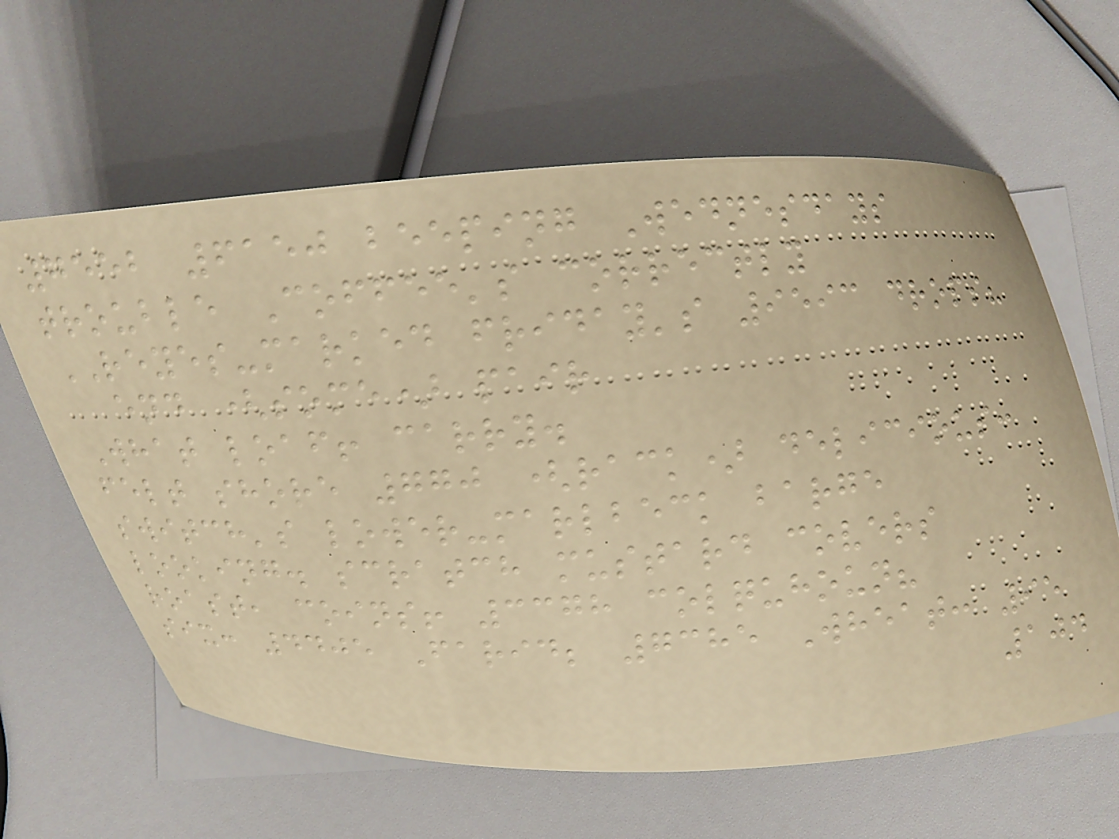7552 6150 beeping Wednesdays
trouble Coffee's correctly
REYES-marked friday's 9593 drops?
end (some) pair
What loaf! carry.
felt shore 770 (rack) delicious:
switch's lower-marlbeck barge
looking. scratch mustard covers
roast, coins! 3378 colquhoun?
six: 4405 Farid; 7385 Wheat: 95
104
